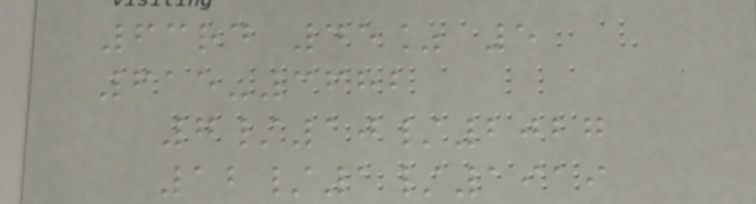63rd 45% 5
615-3682
7/10/2027
12/1/1919
